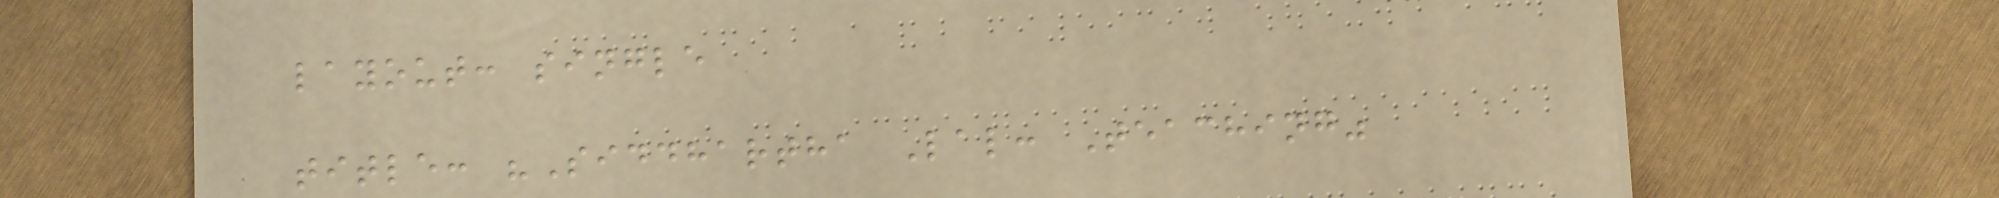layout: single
title: "Siddhartha Lal: Teaching"
